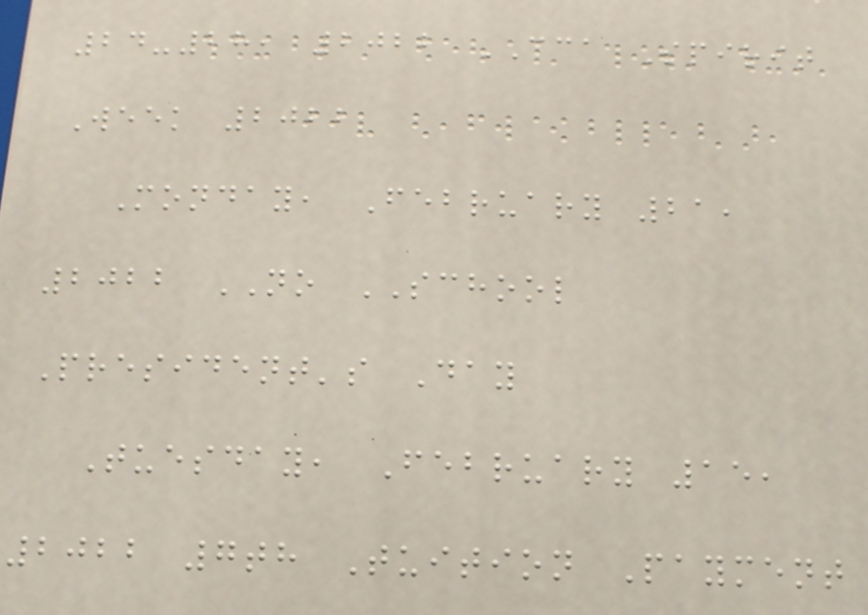24-28, 2022 CCA Spirit
Week 2022
Monday, February 21,
2022 NO SCHOOL
President's Day
Tuesday, February 15,
2022 7th Tuition Payment
